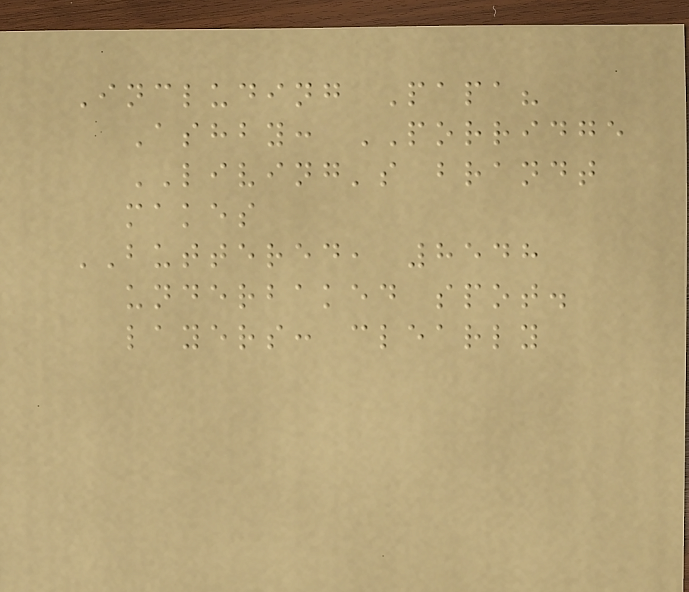Including Papa?
Ashby: PORRIDGE
LIVING's brandt
makes
BUTTERED, 8548
underbaked spot.
layers: clearly
